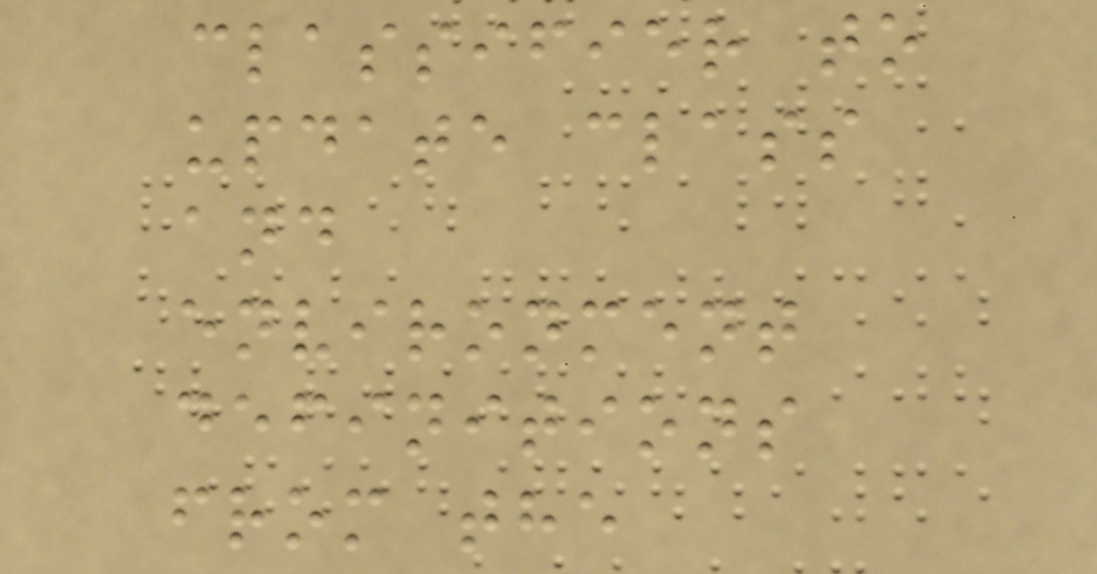classifier to
update class
and
environment
definitions
from the
